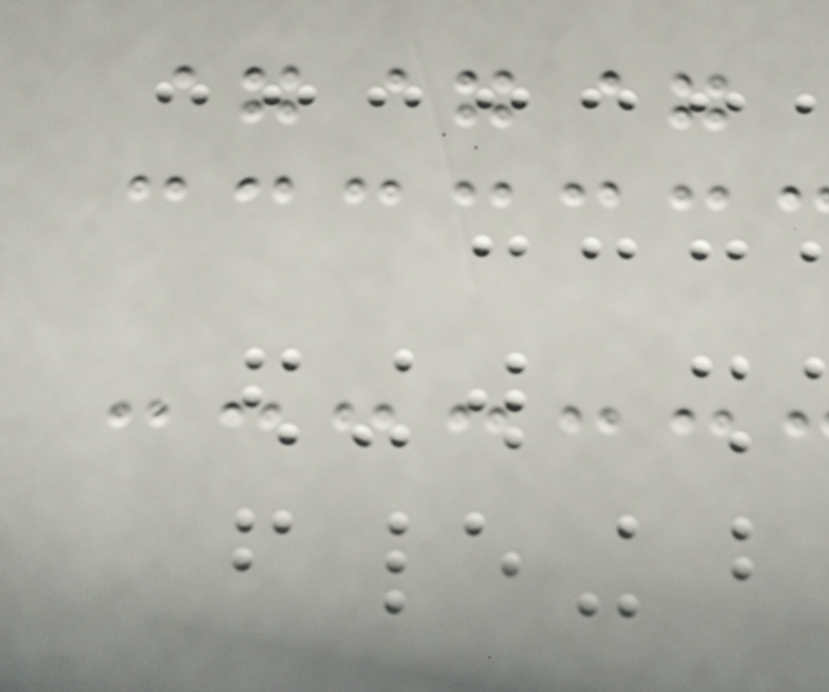===
